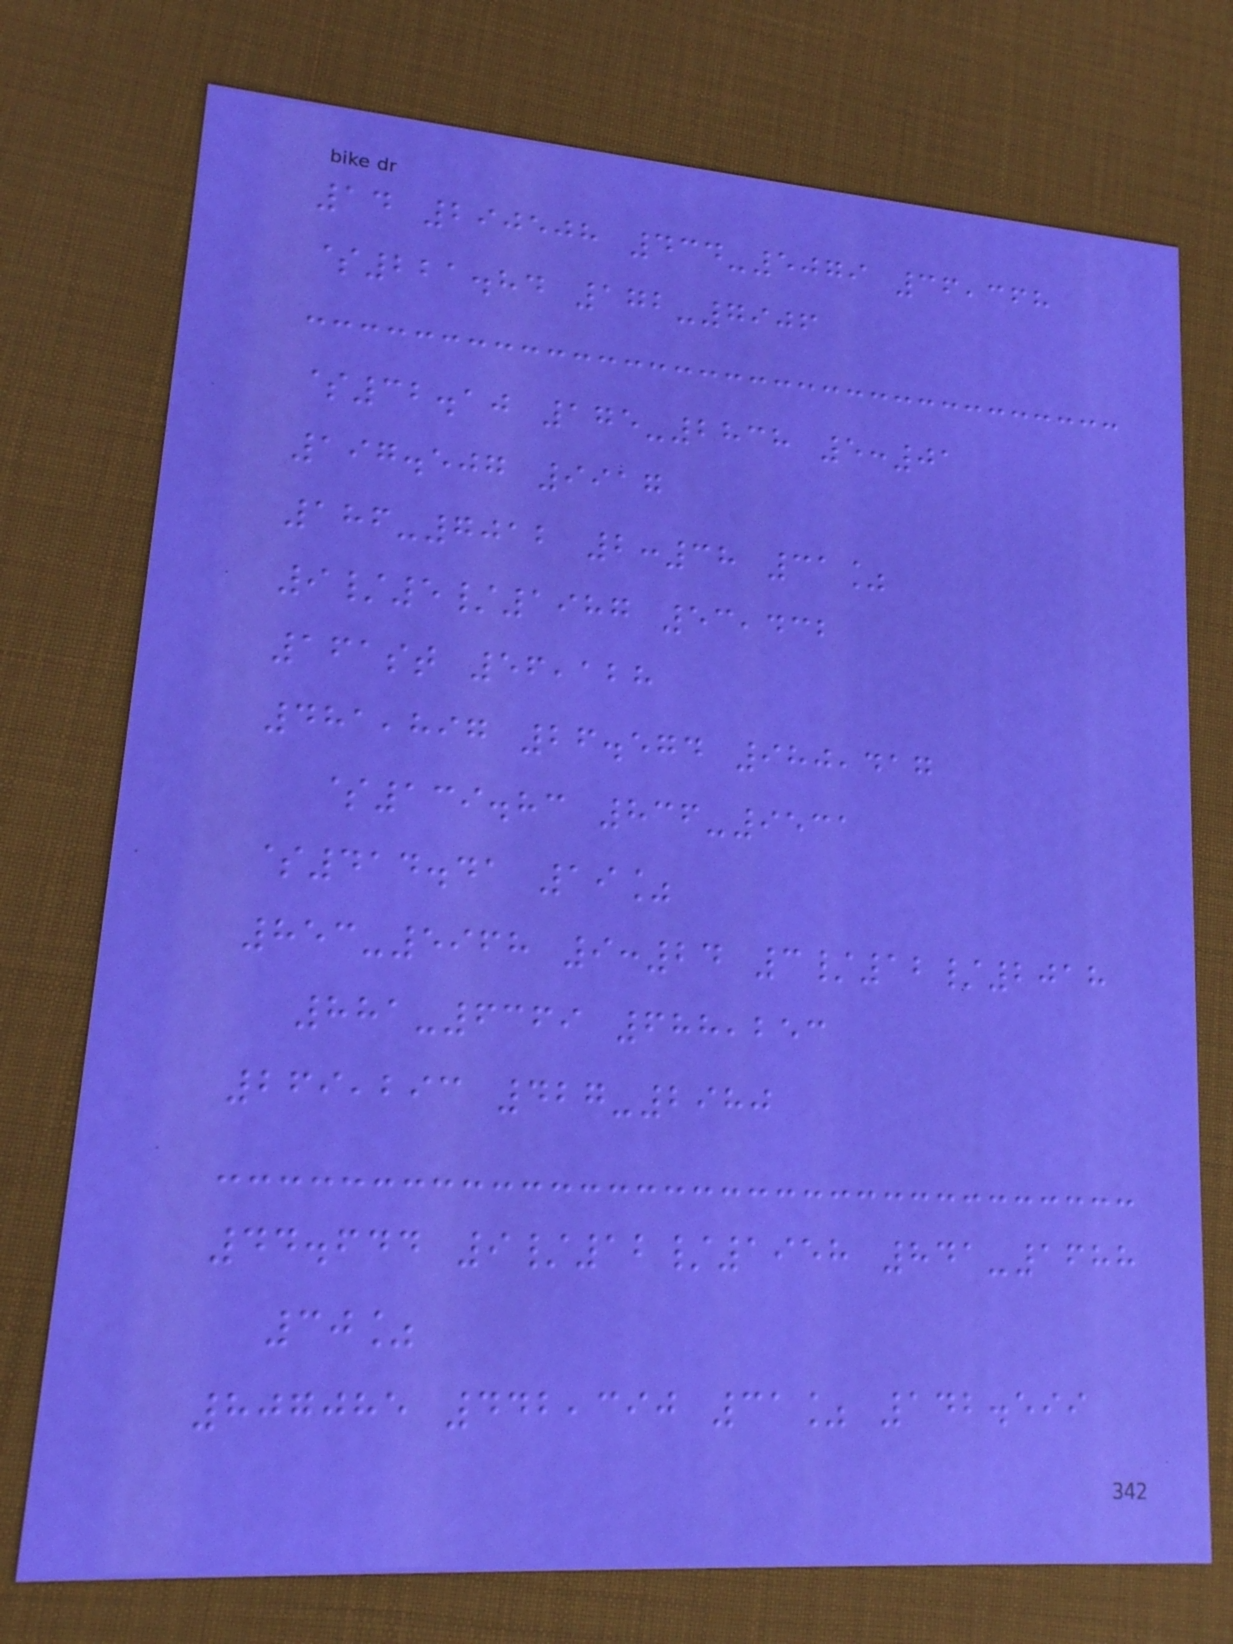14 290508 434-5079 36,368
$221.84 172-7906
$32.10 175-2838 5:01
197.507 9917
186-7012 2:38 31%
9/5/1987 53,432
161st 56,128
481,897 26.574 980,417
$139.83 836-9531
$414.41 19%
853-5968 9:24 3/12/2018
881-6369 688,253
269,293 427-2980
44.644 9/12/1958 841-1688
30%
807085 442,390 31% 142.599
